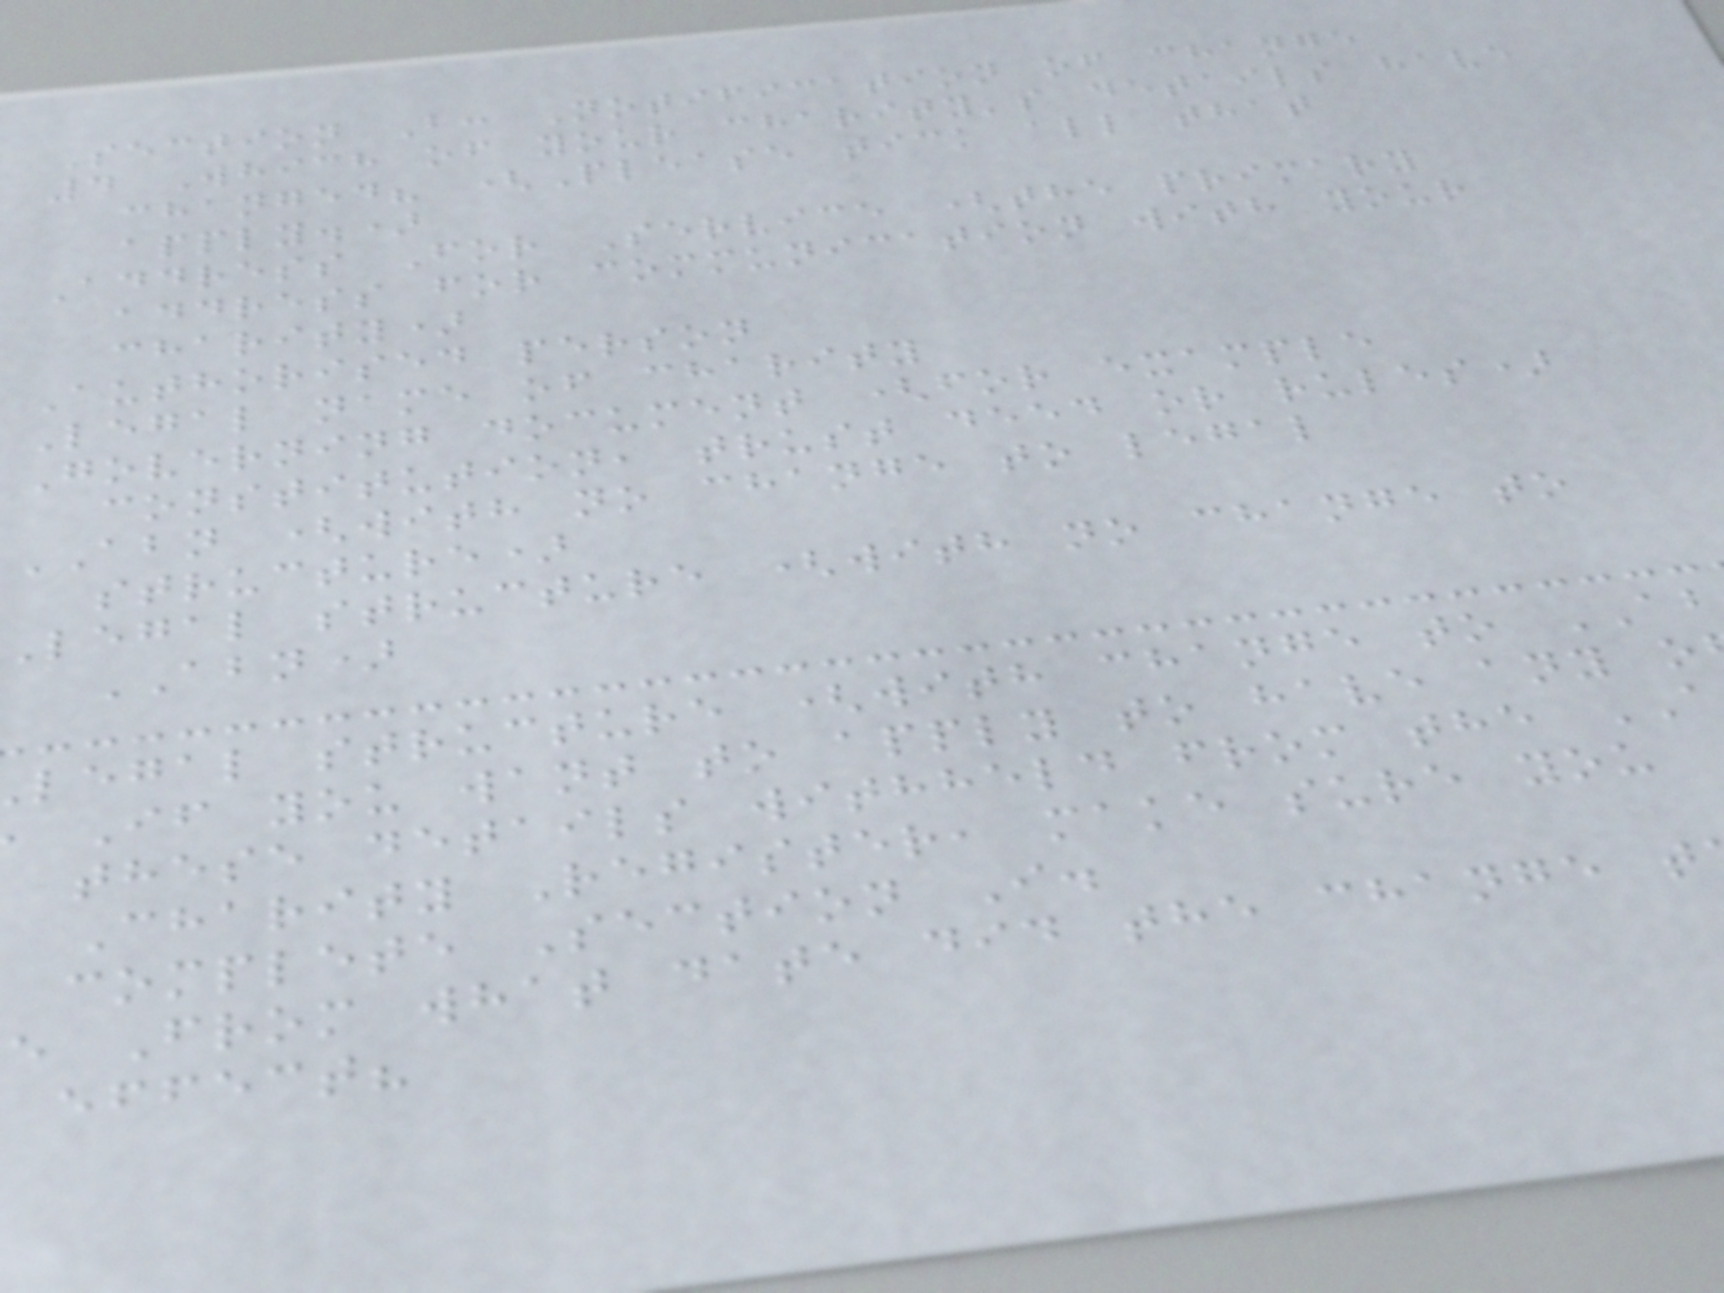Section B: Notification of change
4 Which of your charity's details have
changed? (Please tick all that
apply.)
Address For Service (the primary
address for communication with your
charity)
Authorised person
Legal name of charity
Governing document (for example
constitution, trust deed or rules)
ABN (with no change to legal
structure)
Legal structure (with no change to
ABN)
legal structure (with change to AB
If you want to apply to have any o
these details withheld from the
Charity Register, make sure you
complete Section I.
e From what date did the change t
effect?
